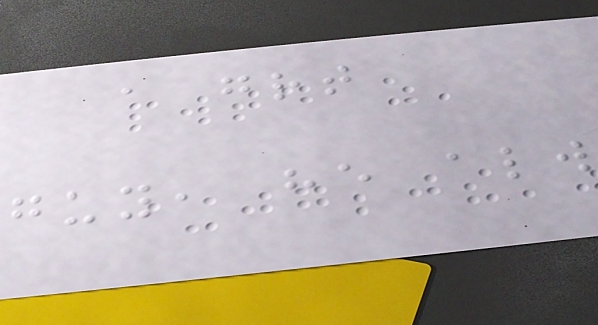a great
guy, he always
